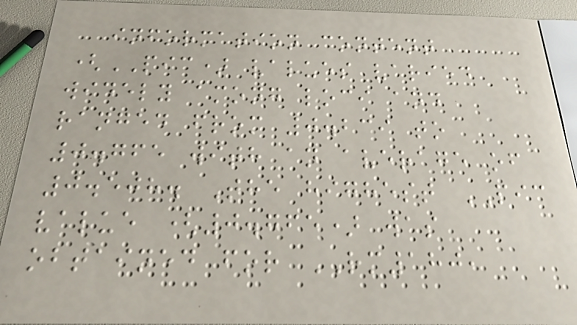information content
(PIC) values varied
widely among loci and
ranged from 0.239 to
0.765 with an average of
0.508. The highest PIC
value (0.765) was
obtained for RM180,
